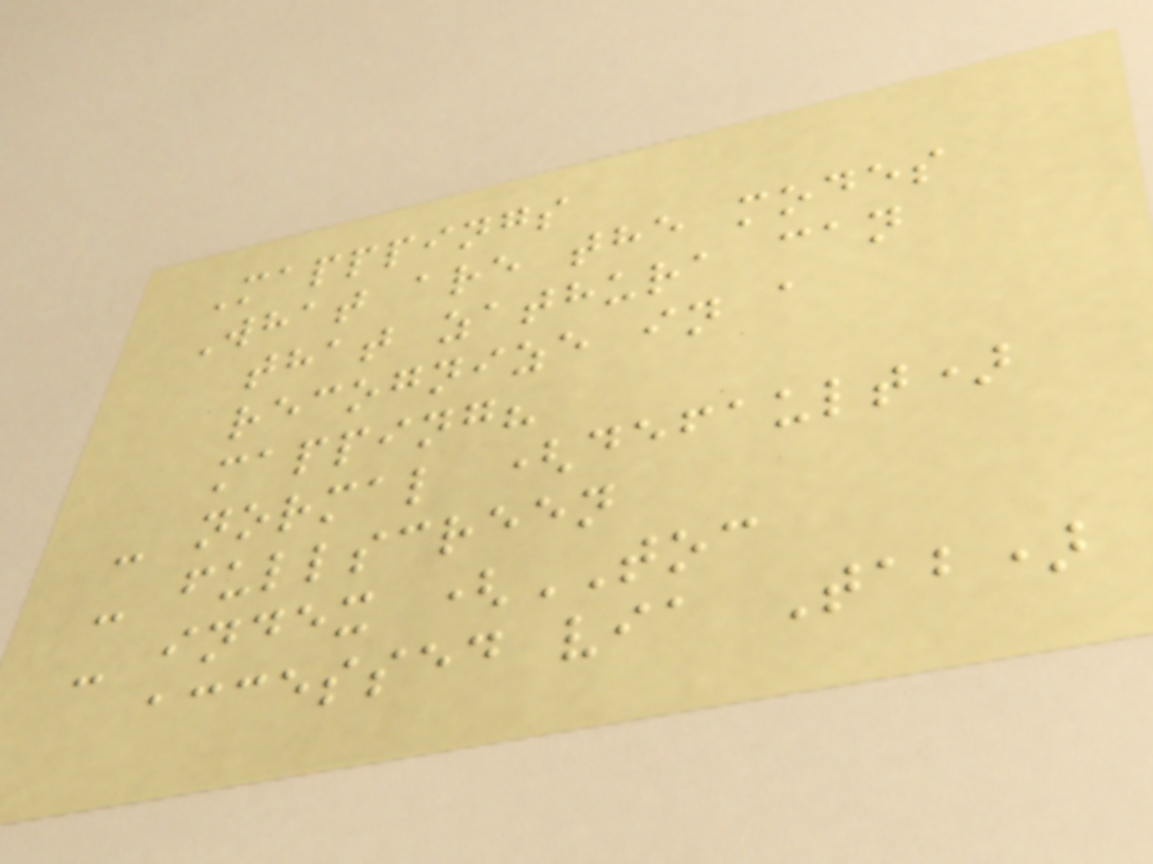Mapppings
What are the modes
that zathura can
recognize in a
mapping?
- normal (default)
- fullscreen
- index (TOC
accessed via Tab)
